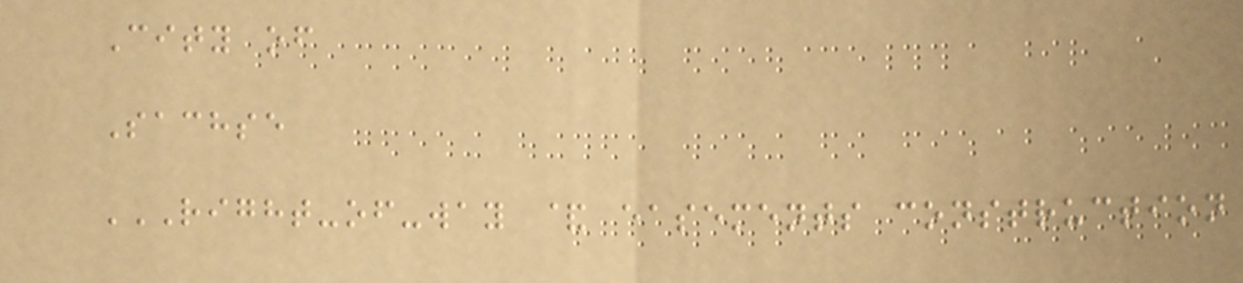City of
Sachse
RIGHT-OF-WAY & EASEMENTS CONSTRUCTION
